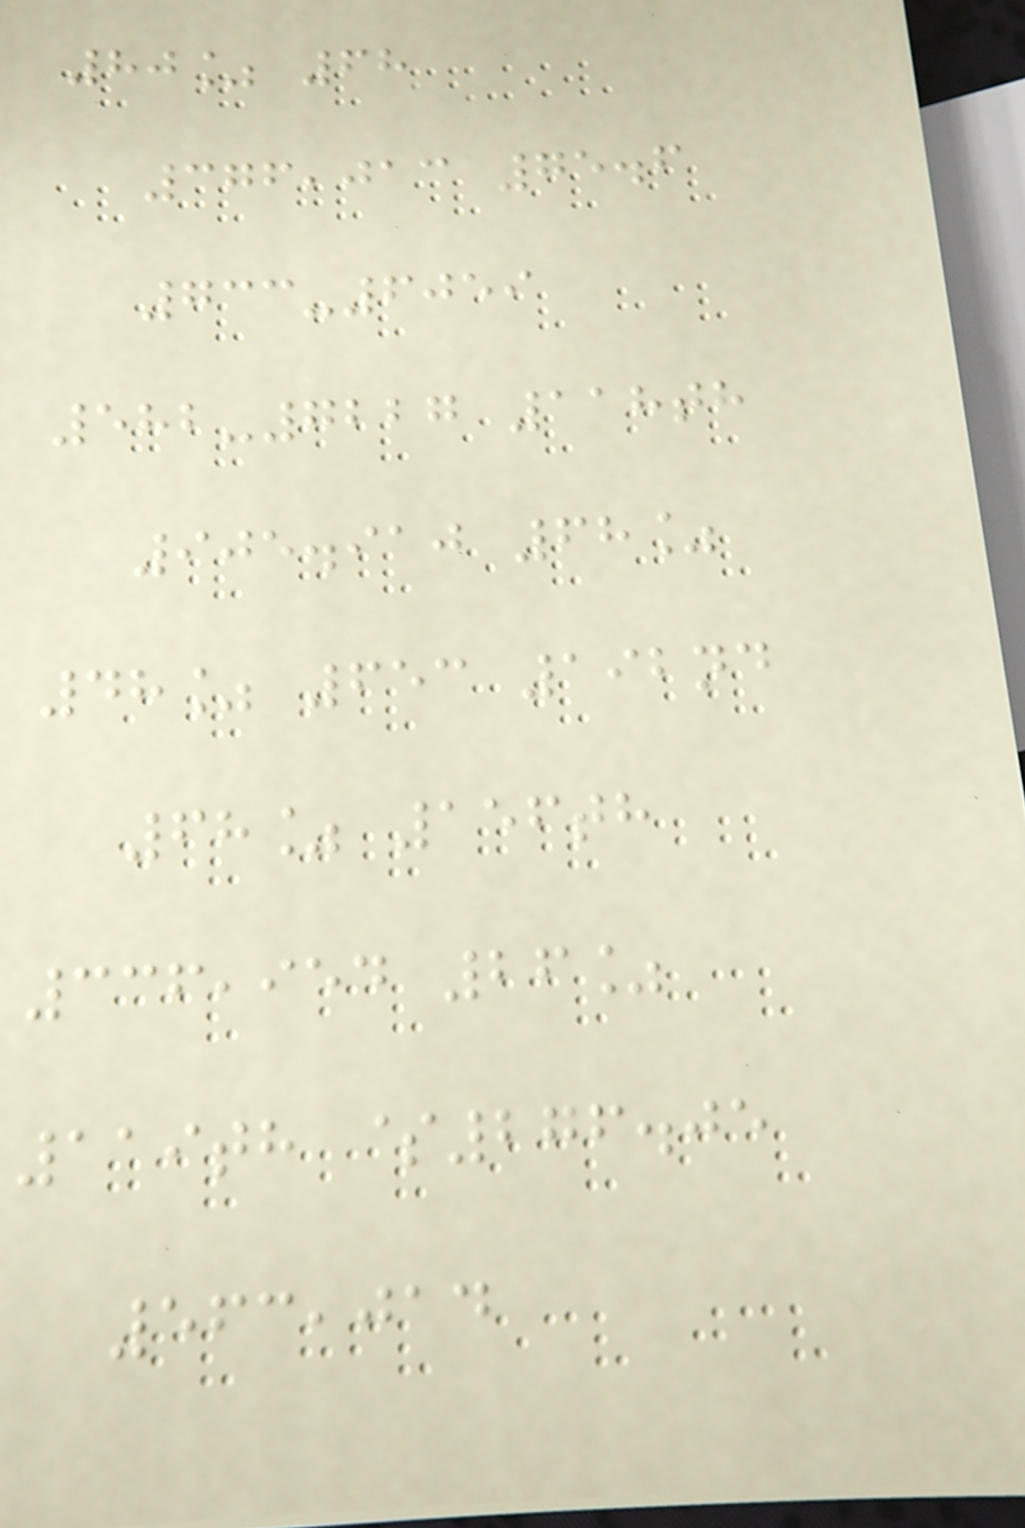80% 68
376,013 75.6
733-6059
582-7227 118th
905.910 68%
48% 653 192nd
68% 156th
336,954 26%
119th $276.05
563,014
